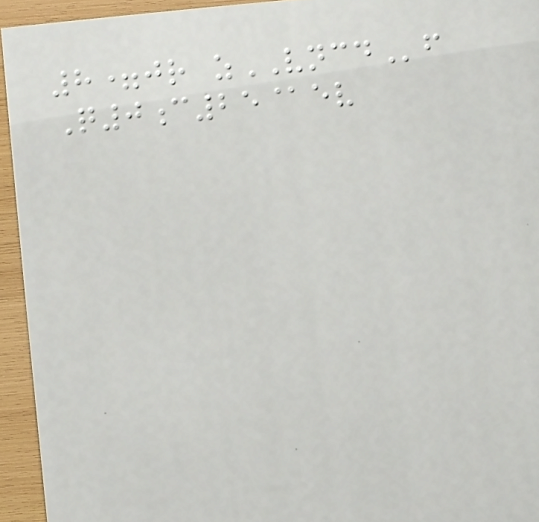8=jr zVNCDf
Q0c25@ev
